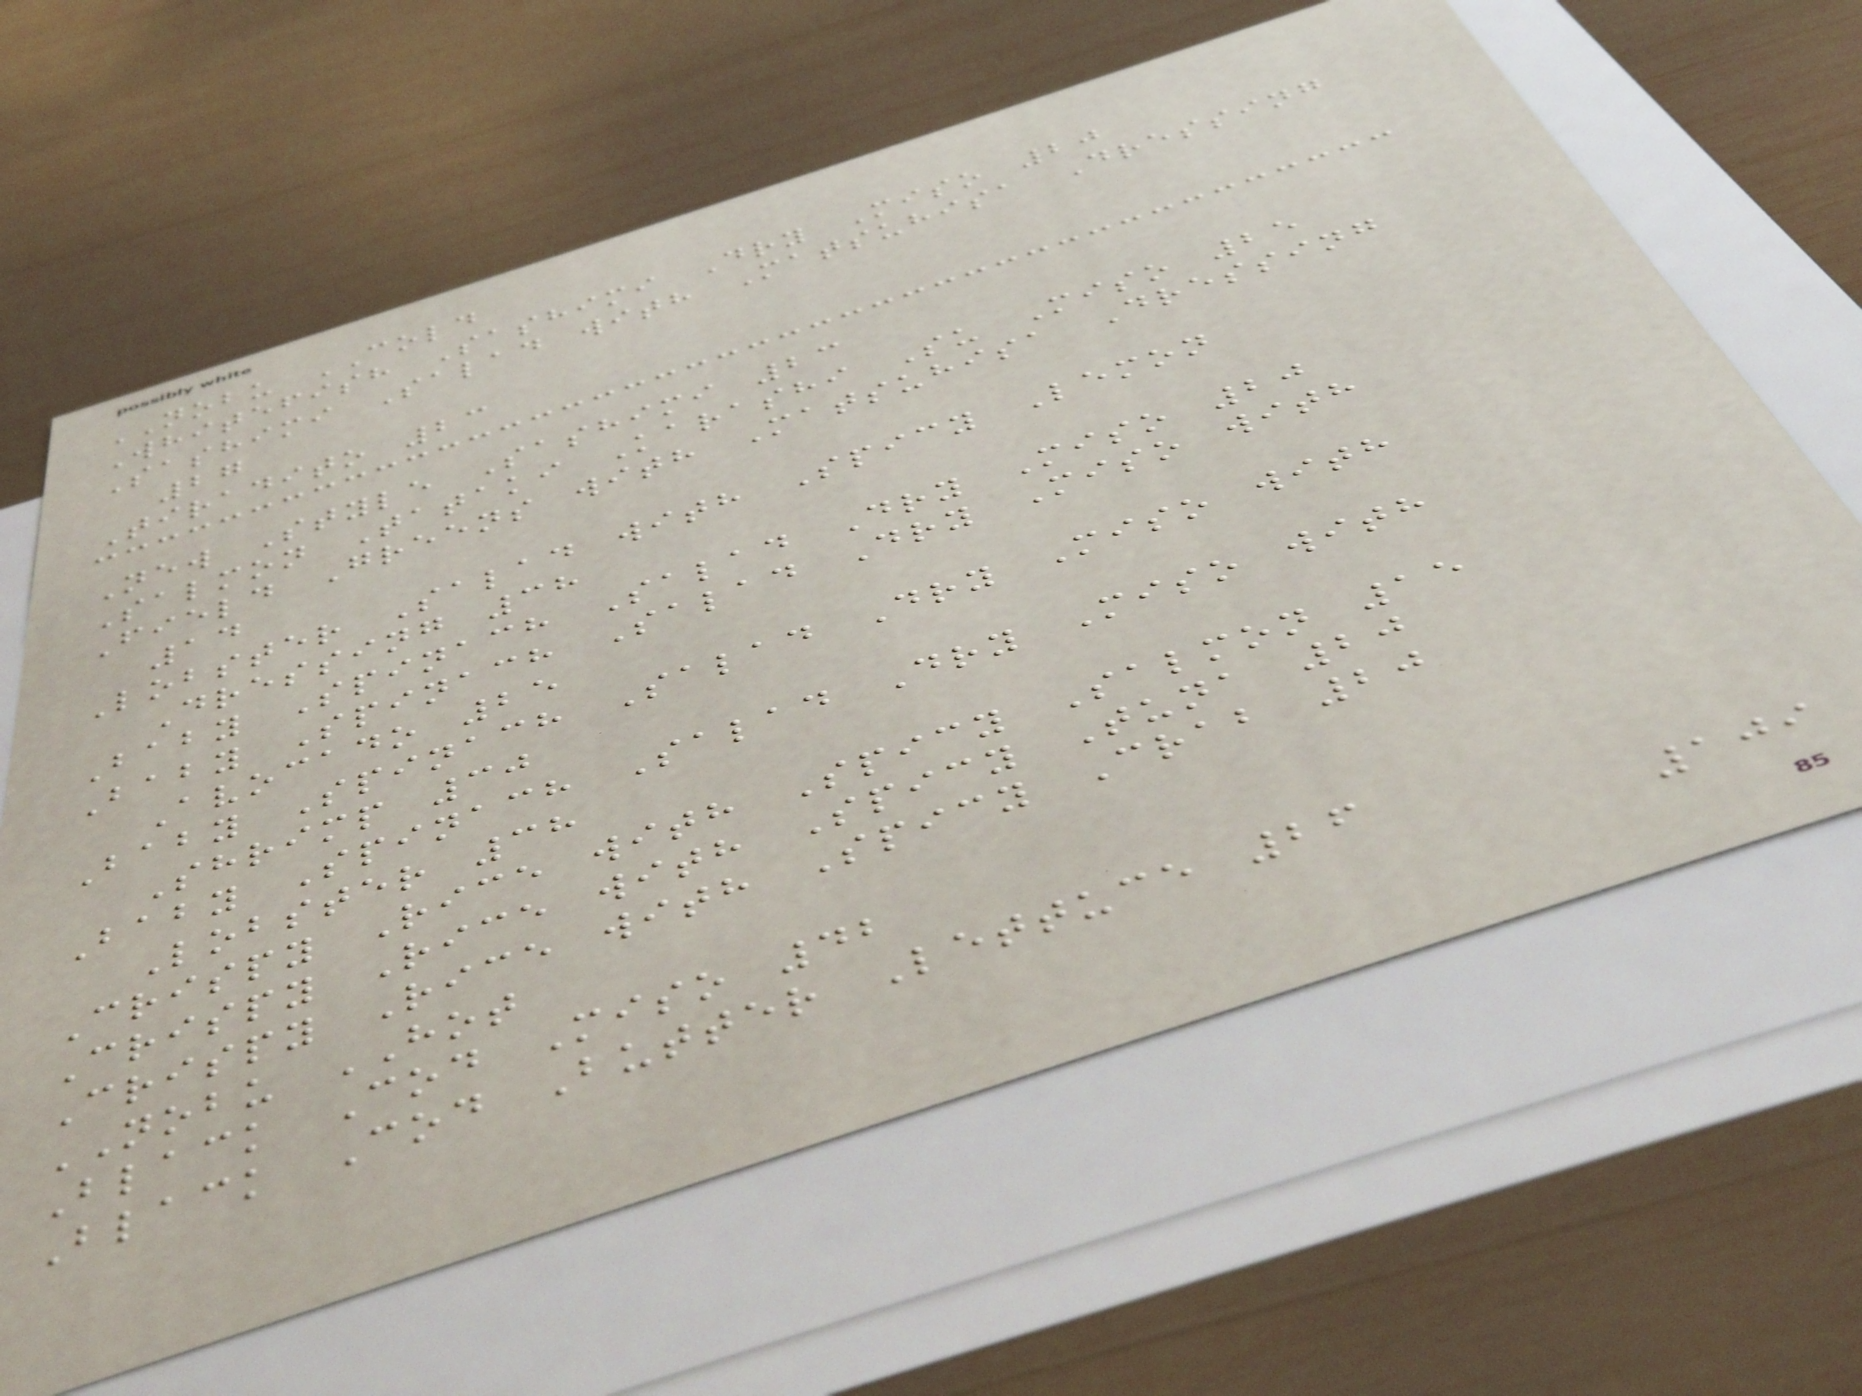NOBU COLD
Whitefish Sashimi Dry Miso 20
Sashimi Salad with Matsuhisa Dressing
27
Tiradito 23
New Style Sashimi 23
Salmon Tataki Karashi Su Miso 25
Field Greens with Matsuhisa Dressing
14
Lobster Salad with Spicy Lemon
Dressing 38
Baby Spinach Salad Dry Miso 20
Baby Spinach Salad Dry Miso with
Avocado 25
Baby Spinach Salad Dry Miso with
Shrimp 30
Baby Spinach Salad Dry Miso with
Lobster 38
Crispy Rice with Spicy Salmon 15
Crispy Rice with Spicy Tuna 20
Crispy Rice with Spicy Crab 20
NOBU HOT
Black Cod Miso 42
Black Cod Butter Lettuce 26
109
